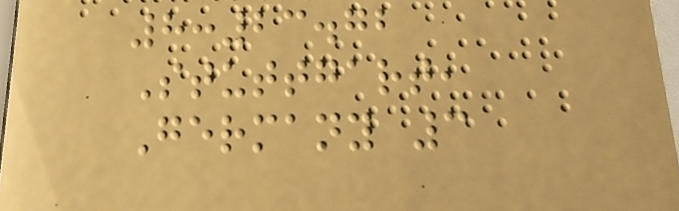8:23.72
Stuttgart,
Germany 3
